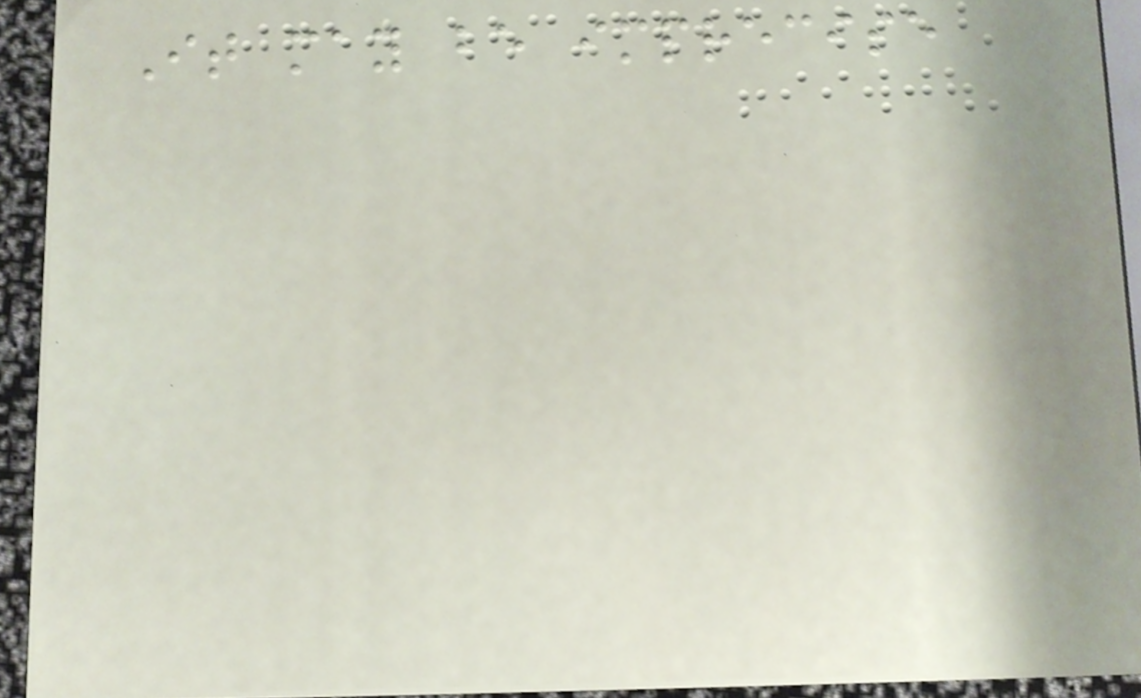It may be imprecise
